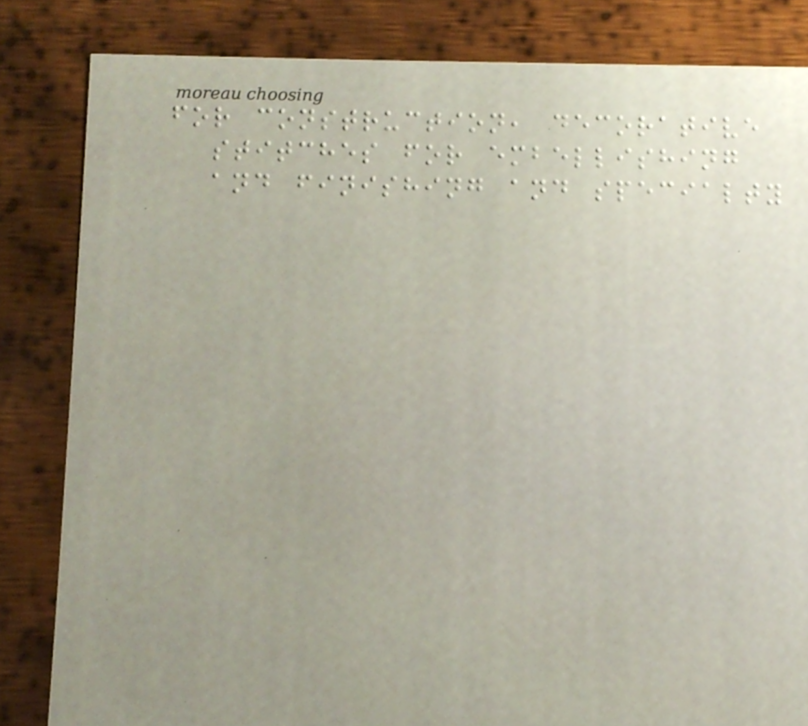for construction, decorative
stitches for embellishing
and finishing and specialty
